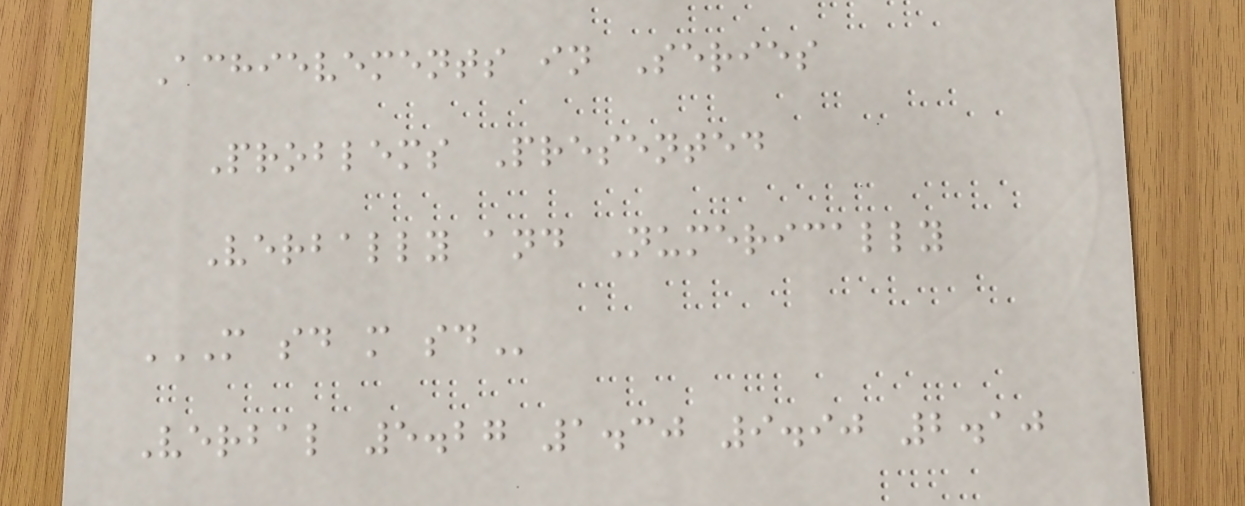Achievements in Series
Problems Presented
Verbally and Numerically
M SD M SD
Verbal 5.27 1.30 9.90 2.10
